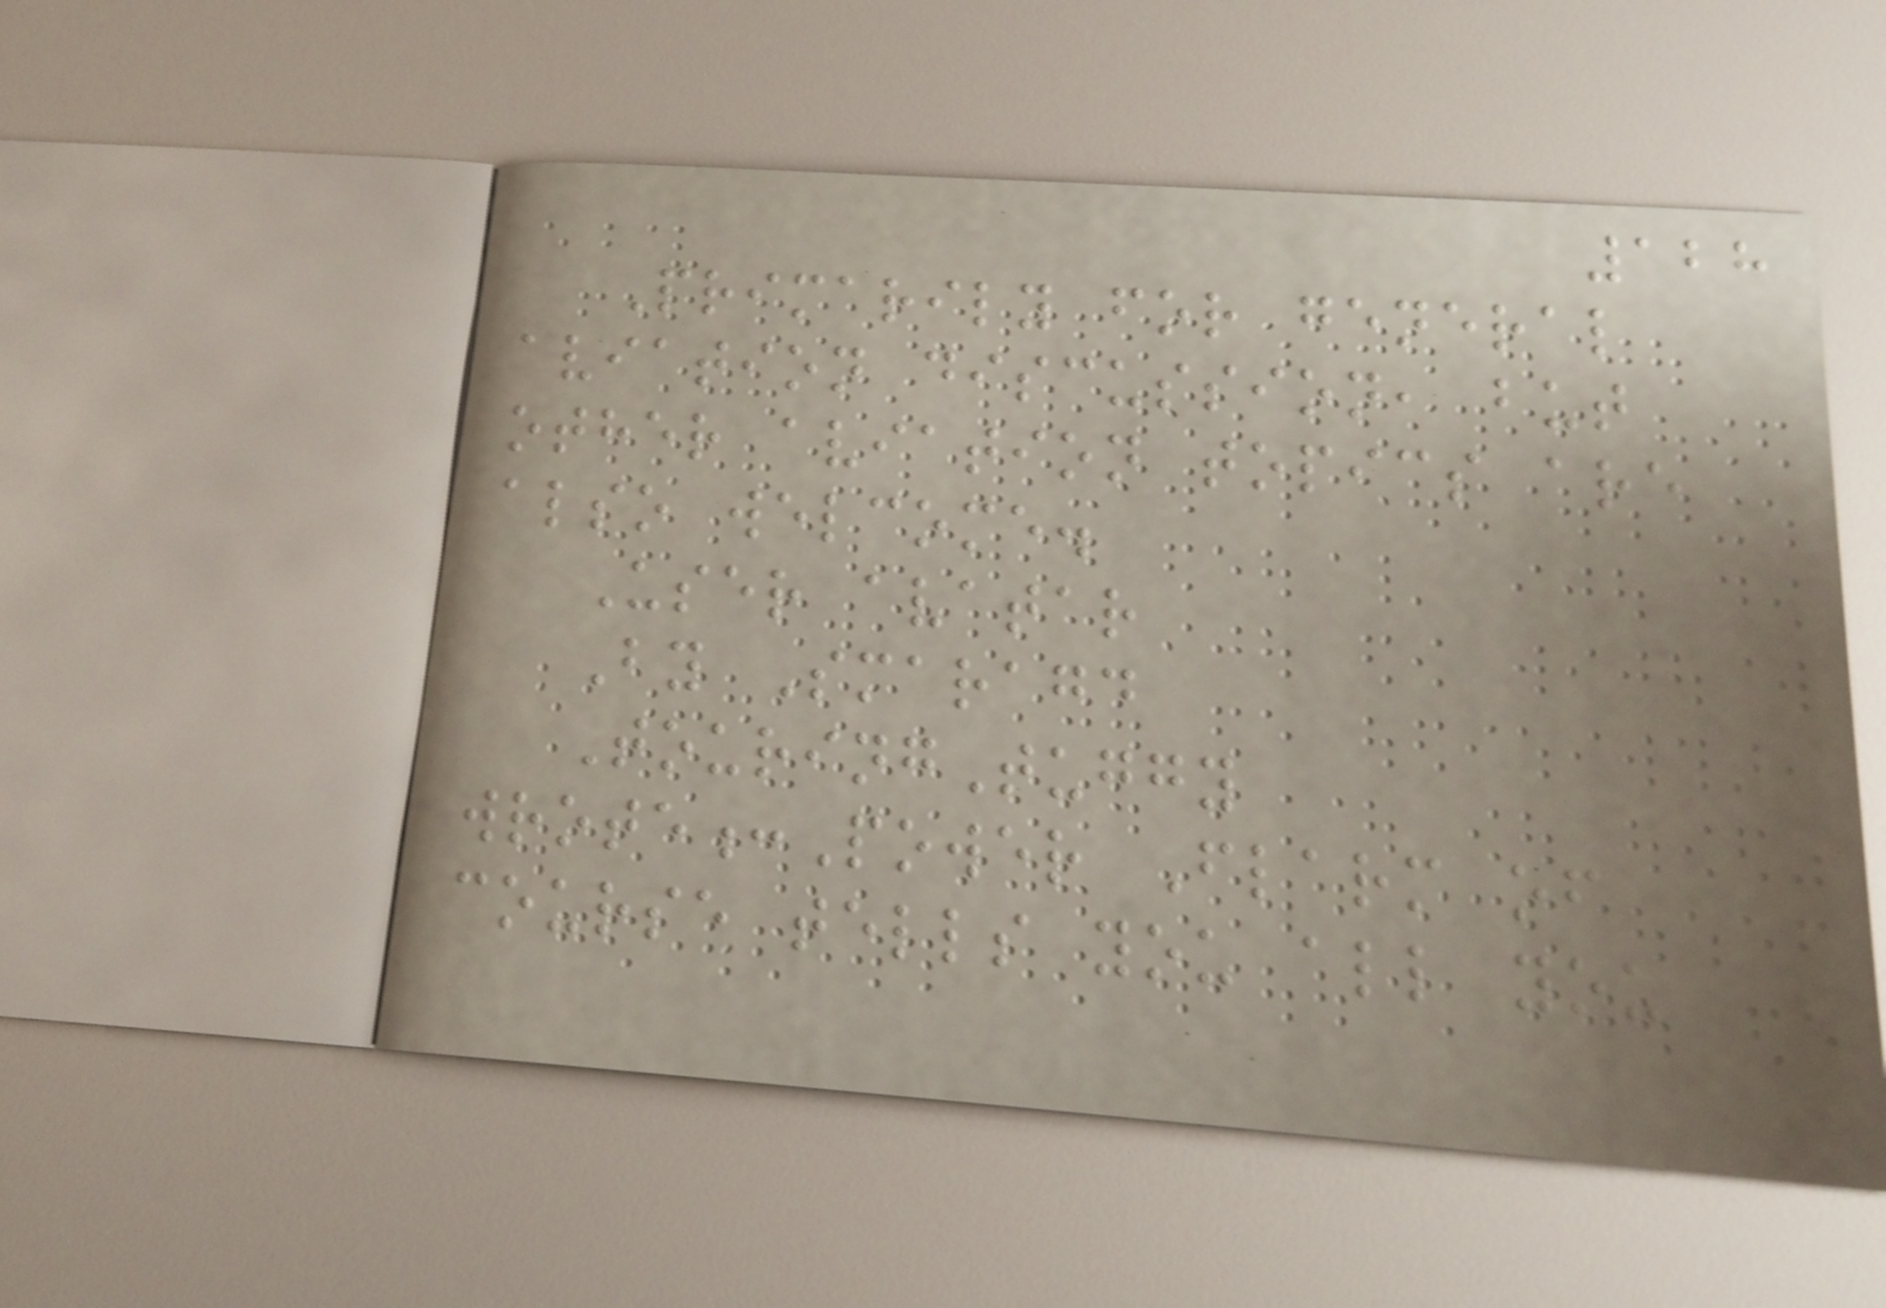128
Primarily for general
aviation discussion, but
other aviation topics are
also welcome.
User avatar
By Smaragd
TouringTuggy
wrote:Power Flarm of
course tells you all you
